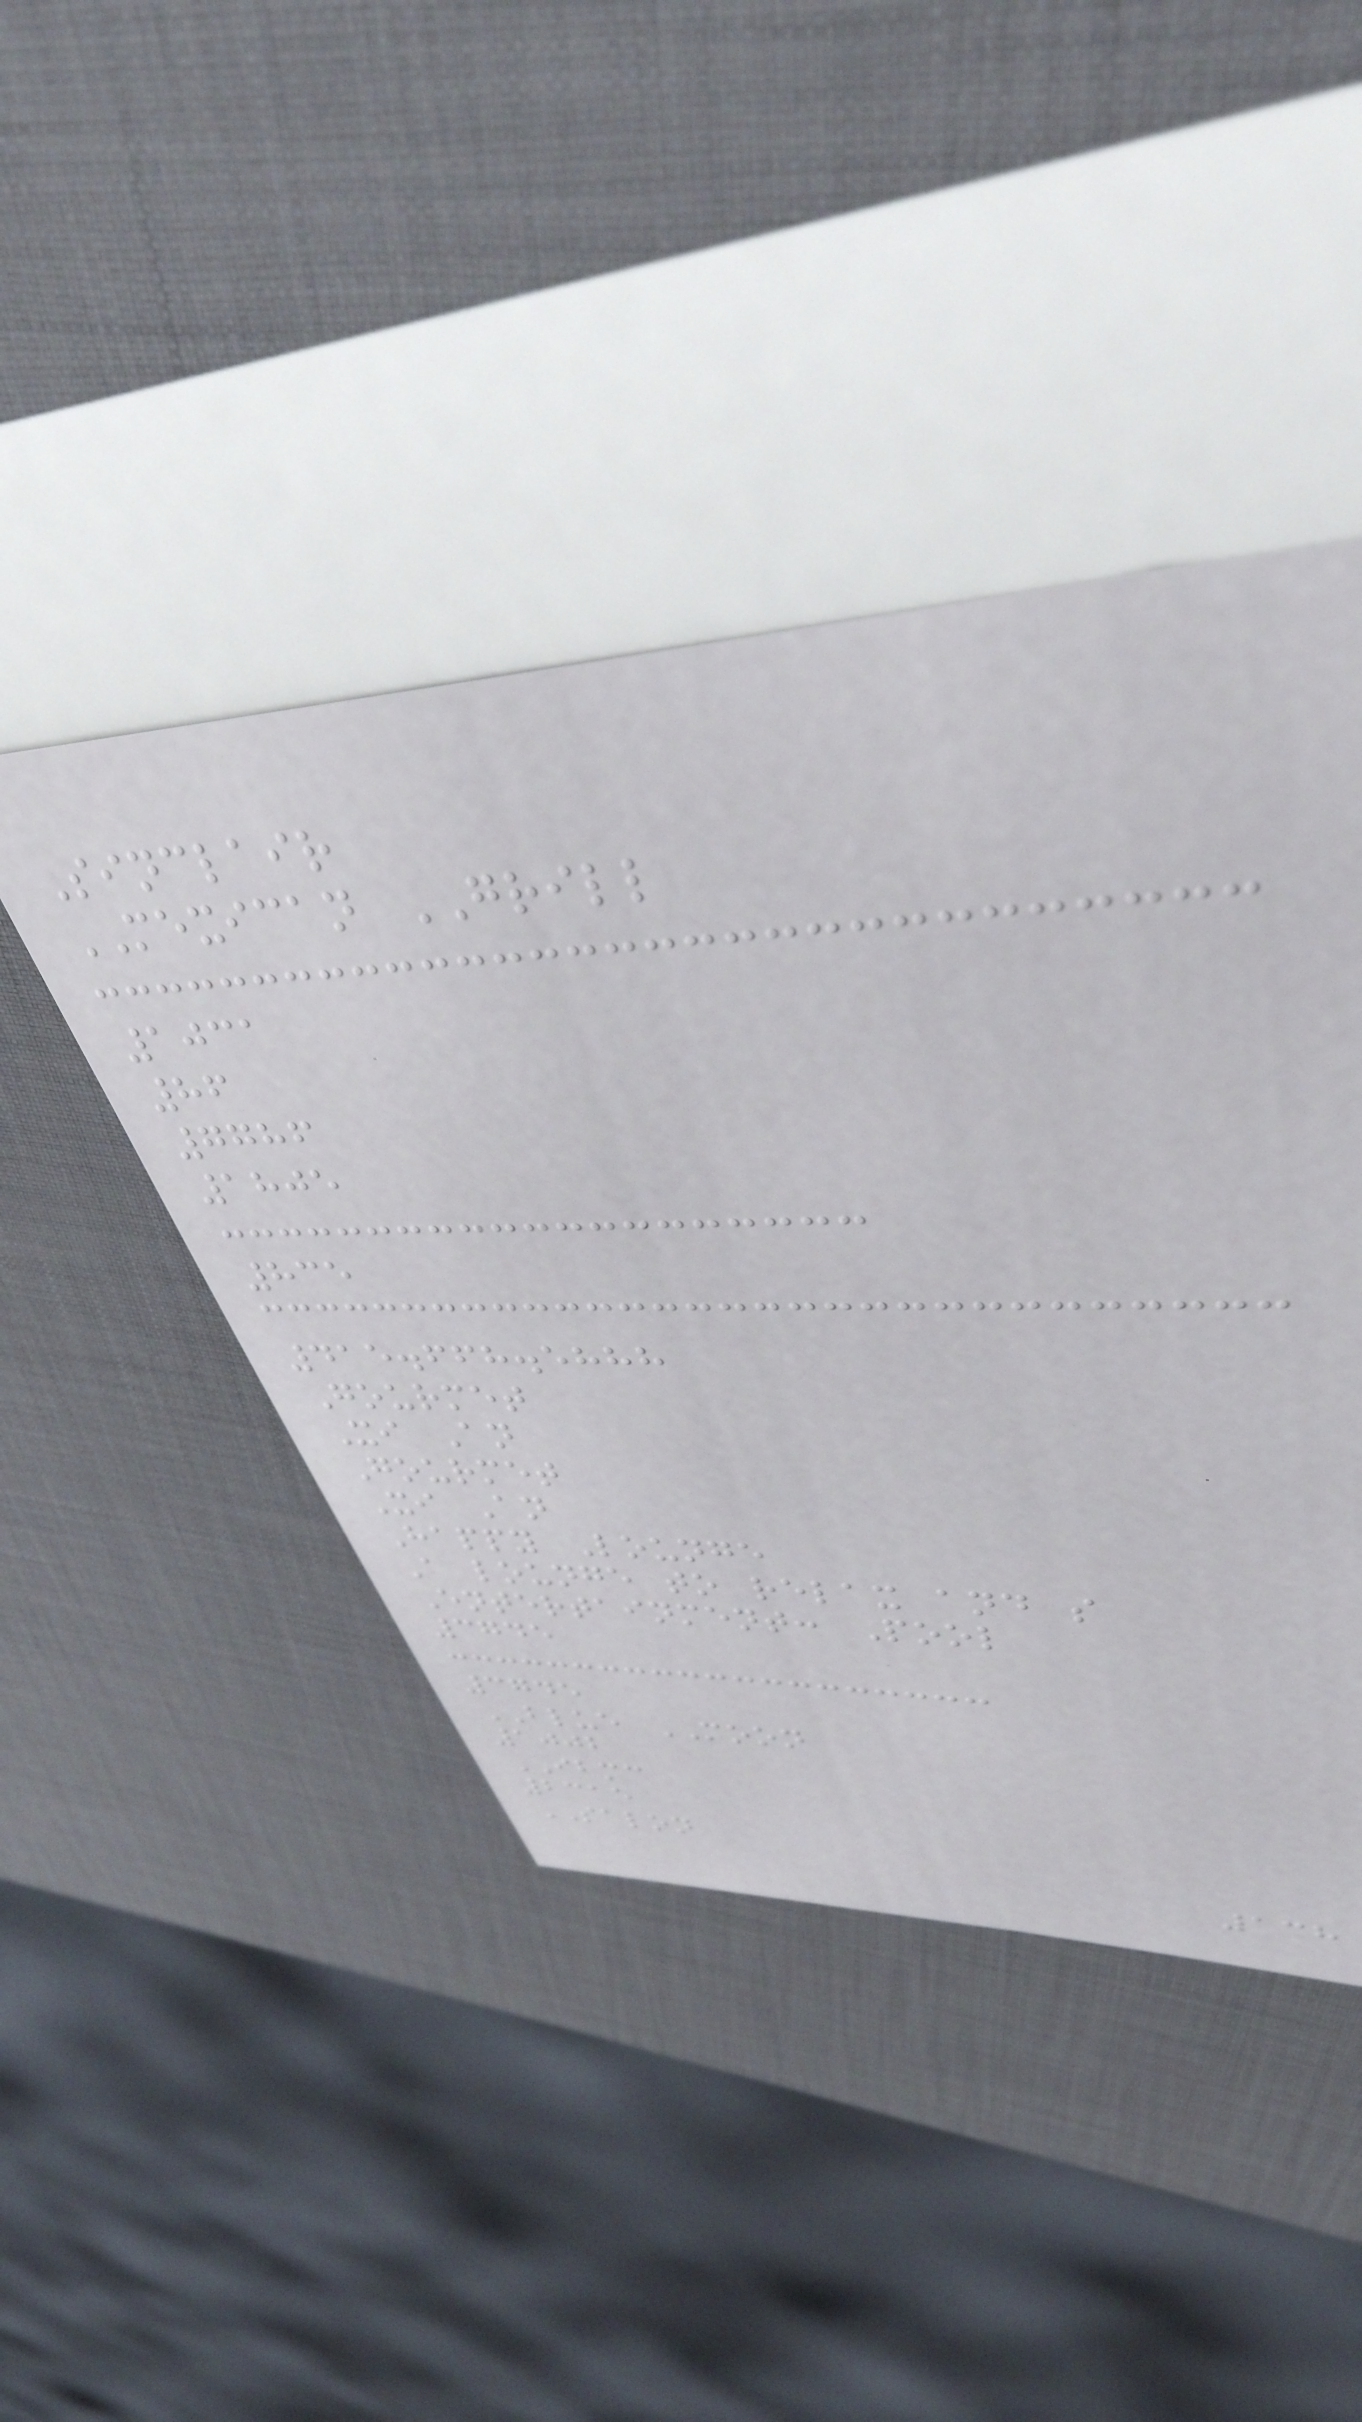Sinclair
MEXICAN GRILL
1031
86
7786
1805
835
415.668.5888
Gourmet
Xi An
Gourmet
Xi An
Happy Lounge
A lounge to relax and s
Entertainment: Pool
3745
3745
BLUE MOON
1002
IBMC
2315
SALON
138
